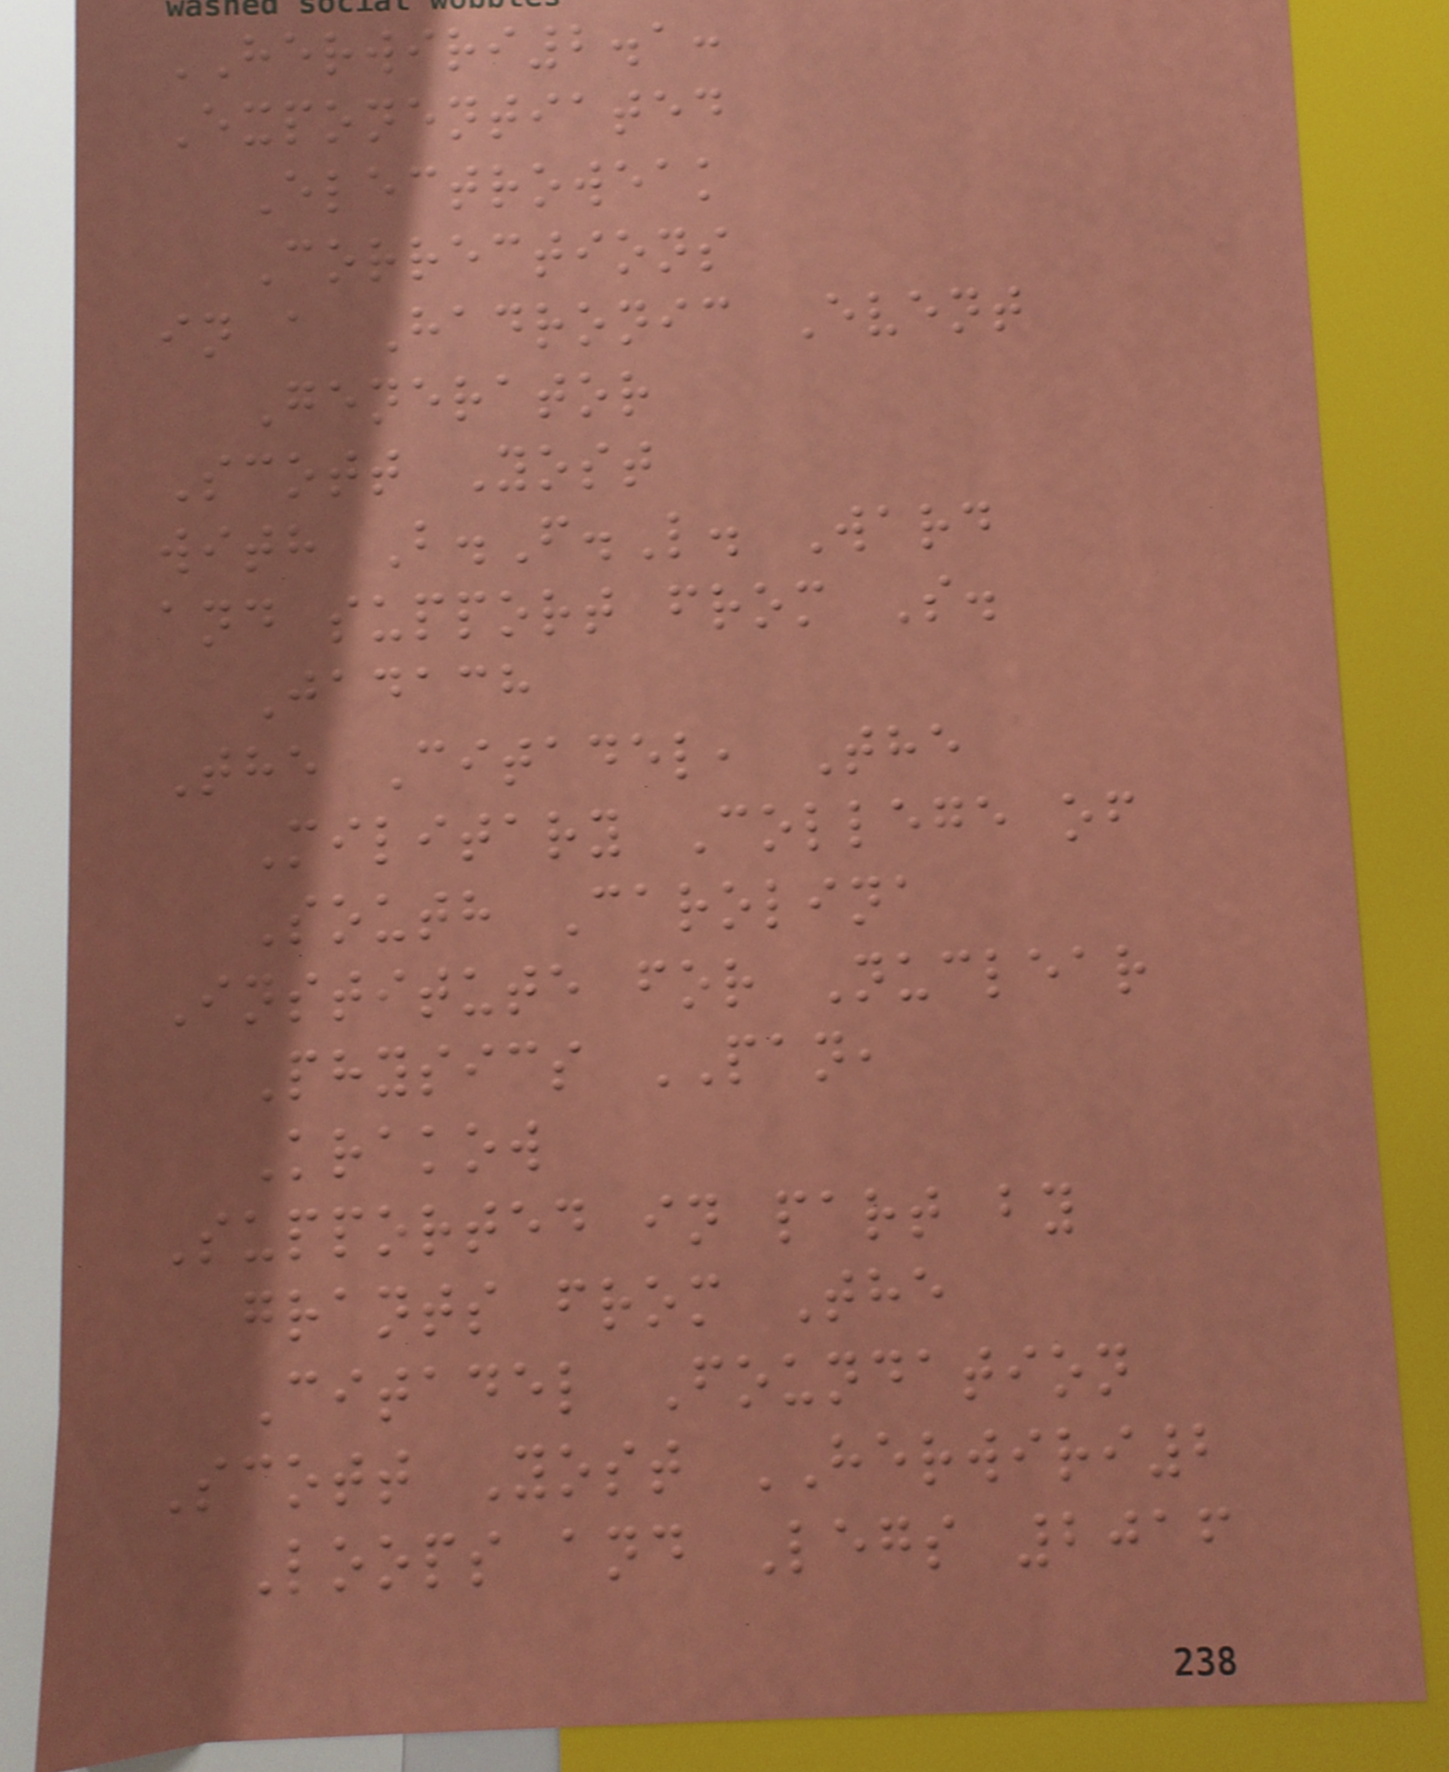HERWIRI2.1:
Exponentiated
Electroweak
Corrections
in a Hadronic Event
Generator
Scott Yost
with B.F.L. Ward
and support from S.
Jadach
The Citadel, The
Military College of
South Carolina
Institute for Nuclear
Physics PAN,
Krakow
Supported in part by
grants from The
Citadel Foundation
Scott Yost HERWIRI2
Loops and Legs 2016
